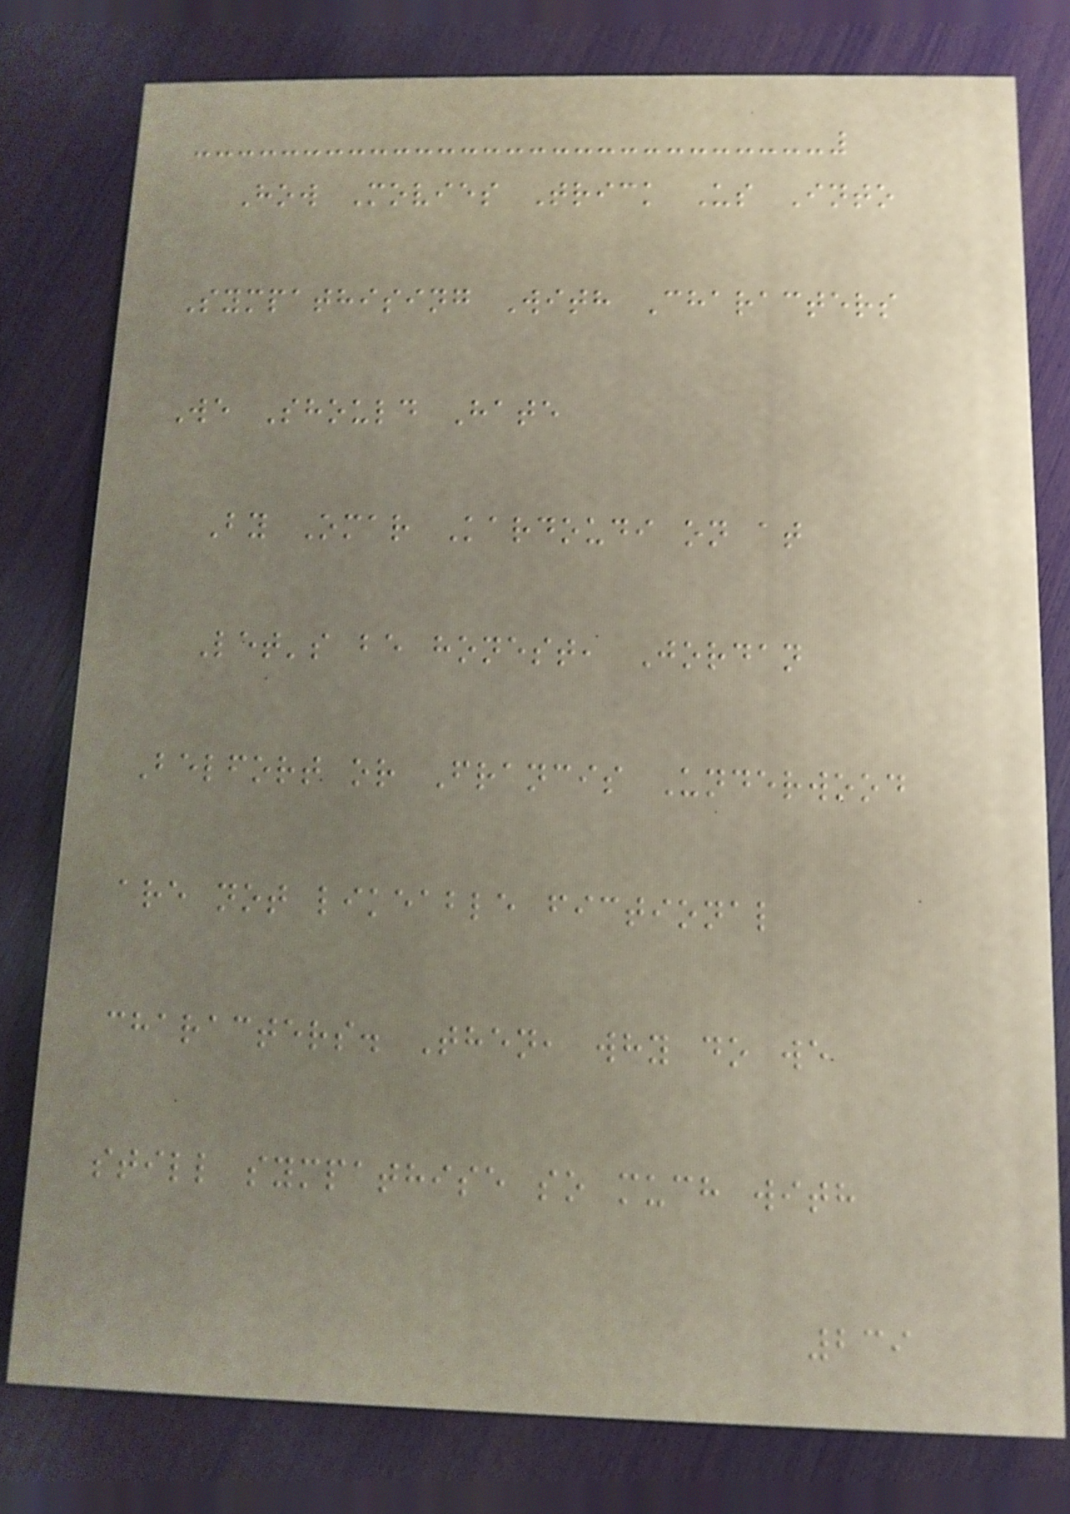How Movies Trick Us Into
Sympathising With Characters
We Should Hate
By Omar Kardoudi on at
Let's be honest, Jordan
Belfort or Francis Underwood
are not likeable fictional
characters. Then, why do we
still sympathise so much with
239
